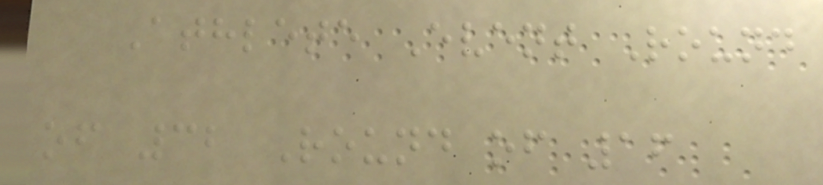Athlete Event Round
of 32 Round of 16
